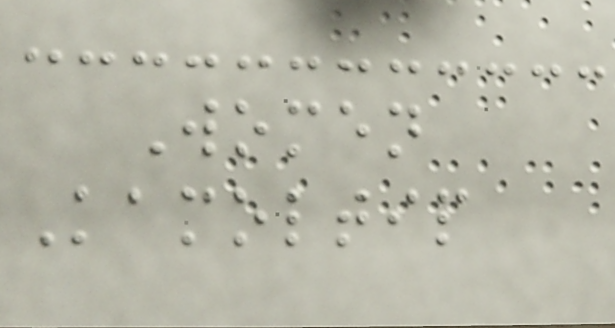Women
Kamoltip
